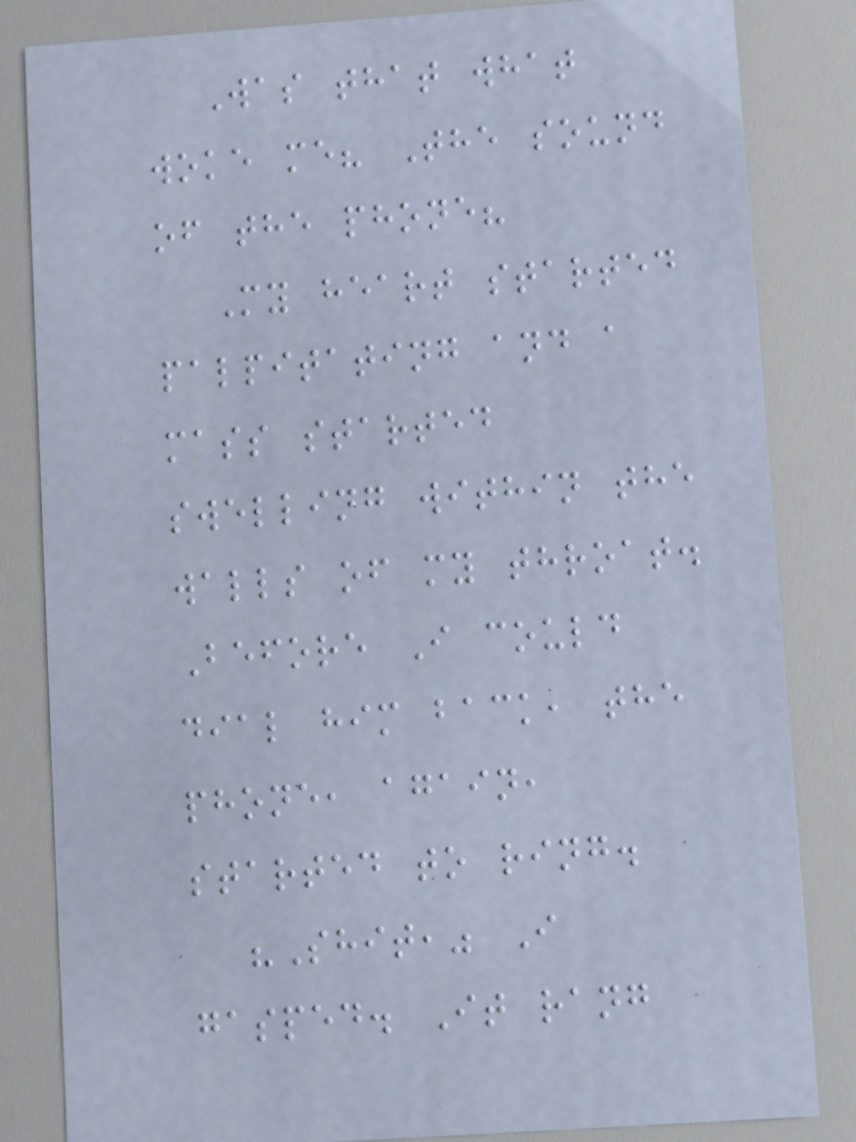Was that what
woke me? The sound
of the phone?
My heart started
palpitating and a
mass started
swelling within the
walls of my throat.
Before I could
dial him back, the
phone, again,
started to ring.
"Shit," I
gasped. It rang
